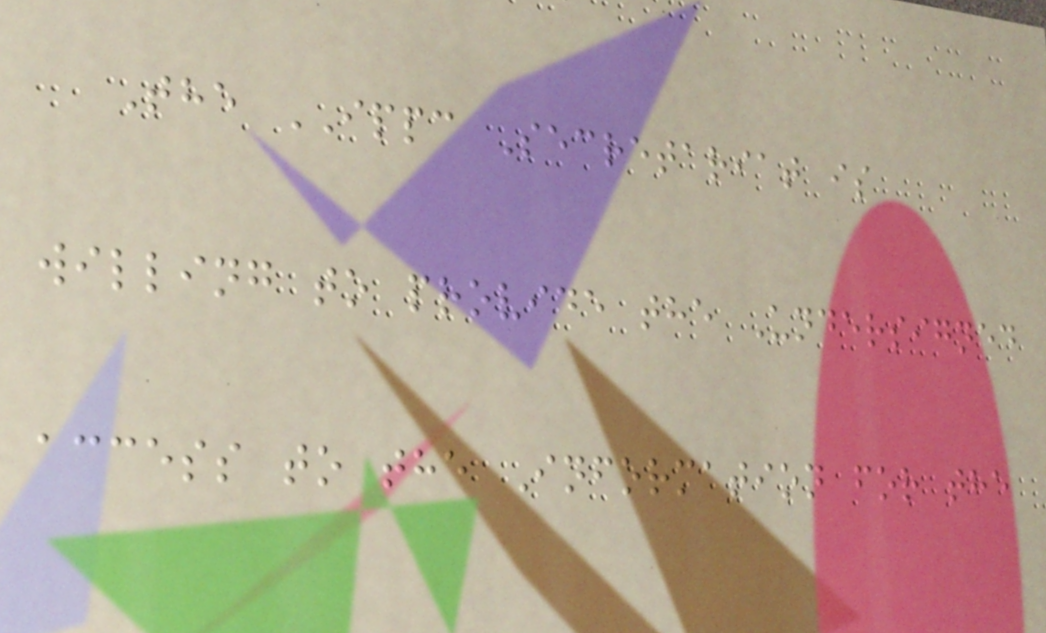The IPPC Secretariat is
willing to provide the Undersigned
access to the Information for the
